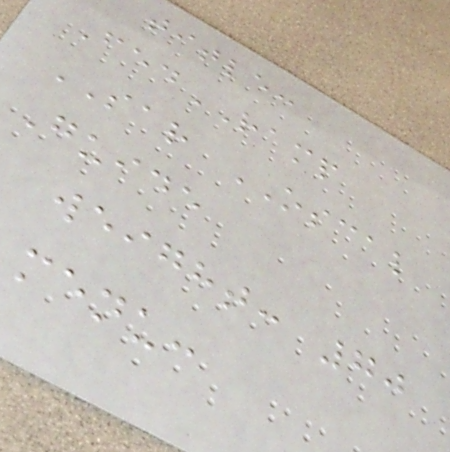title:
FedRAMP
SAR OSCAL
Guide
weight: 70
menu:
